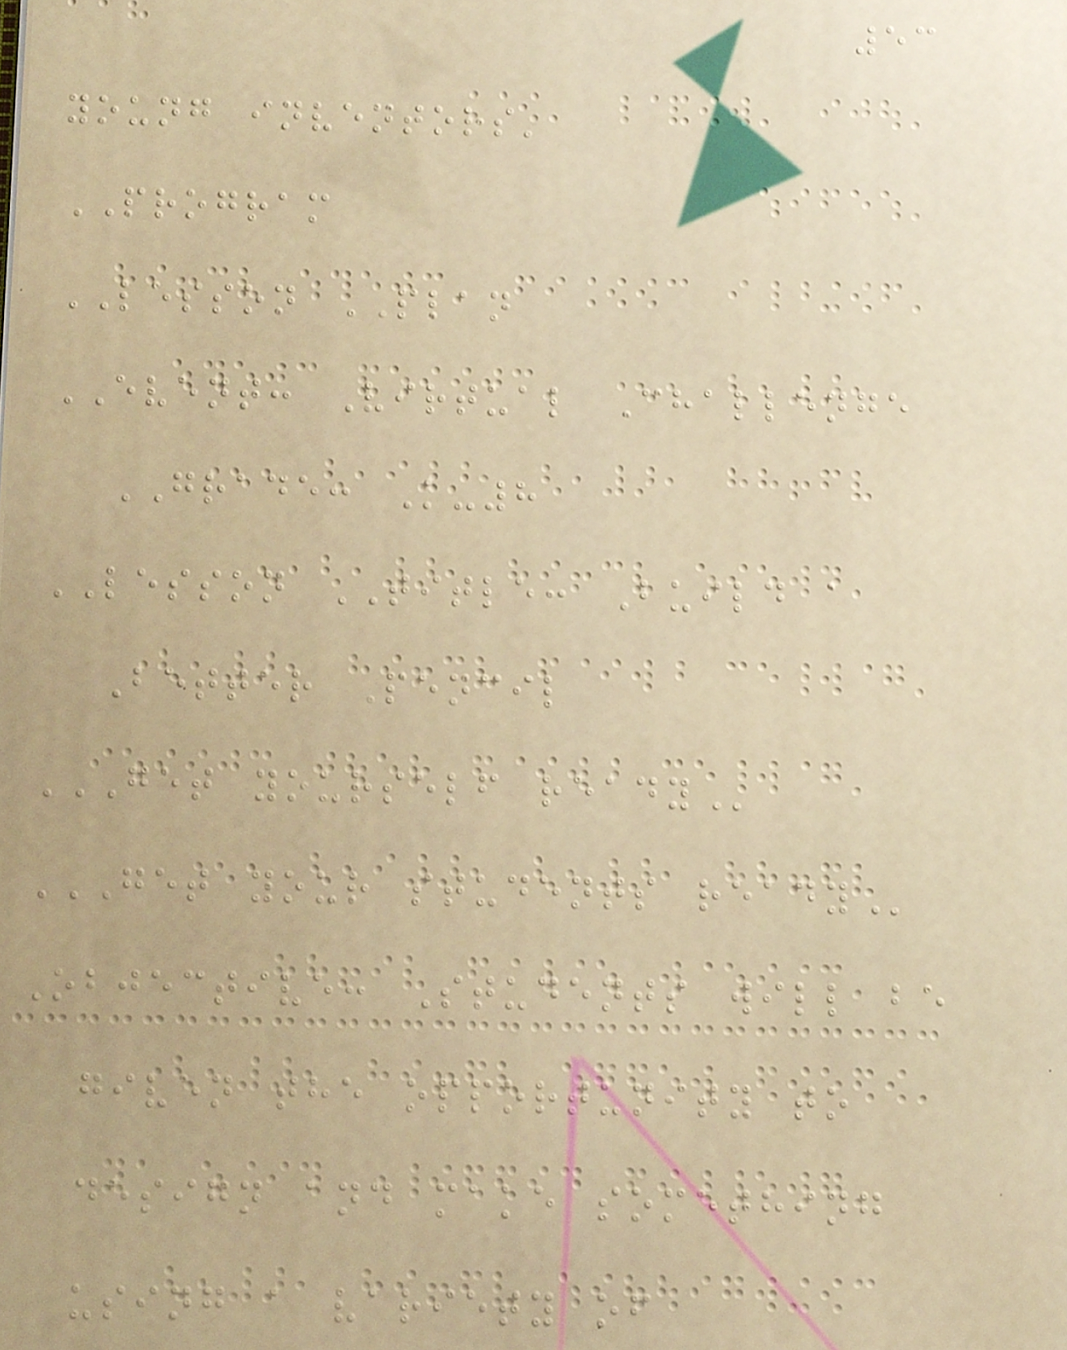53
young inventors'
PROGRAM
LESSON PLAN
EVENT: Virtual Challenge
GRADE: K-8
LESSON TITLE: Build a
Better Pencil
GET YOURSELF READY
GET YOUR STUDENTS READY
Objective: Students will be
given the opportunity to
design and make something
using a variety of
